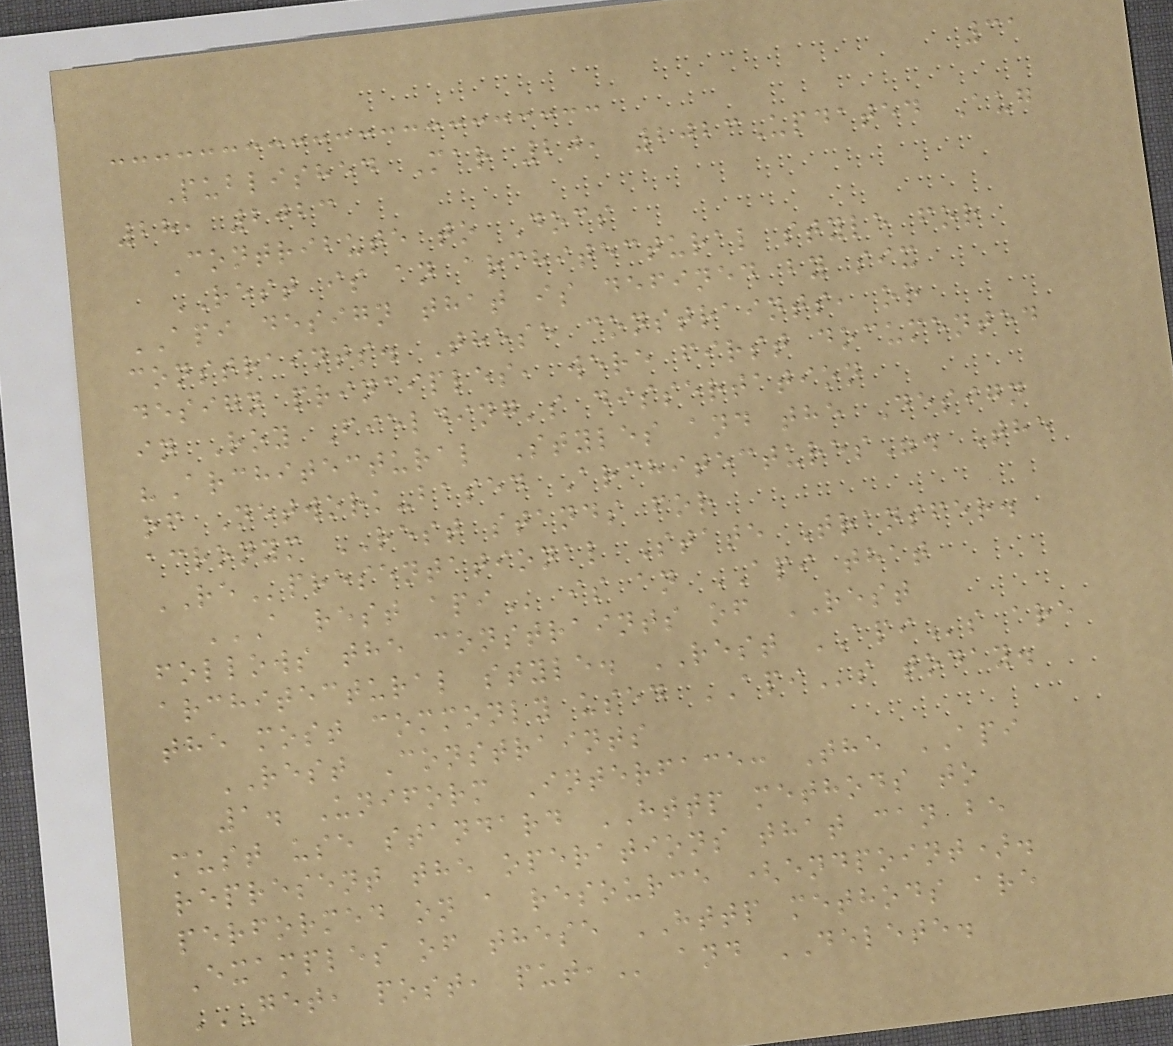31
Published Mar 20, 2023Updated Aug
28, 2023
Contribute to Docs
REST is an architectural style for
API design that is defined by six
constraints. These constraints, or
design principles, were first documented
in Roy Fielding's dissertation
"Architectural Styles and the Design
of Network-based Architectures". The
acronym REST stands for
REpresentational State Transfer.
A REST API is an API that
follows the constraints of REST
architectural style. REST APIs are
the most commonly used APIs today.
REST Constraints
1. Uniform Interface: The API
must use standard HTTP methods to
represent the operations that can be
performed on a resource (endpoint).
Examples of these HTTP methods are
GET, POST, PUT, and DELETE.
